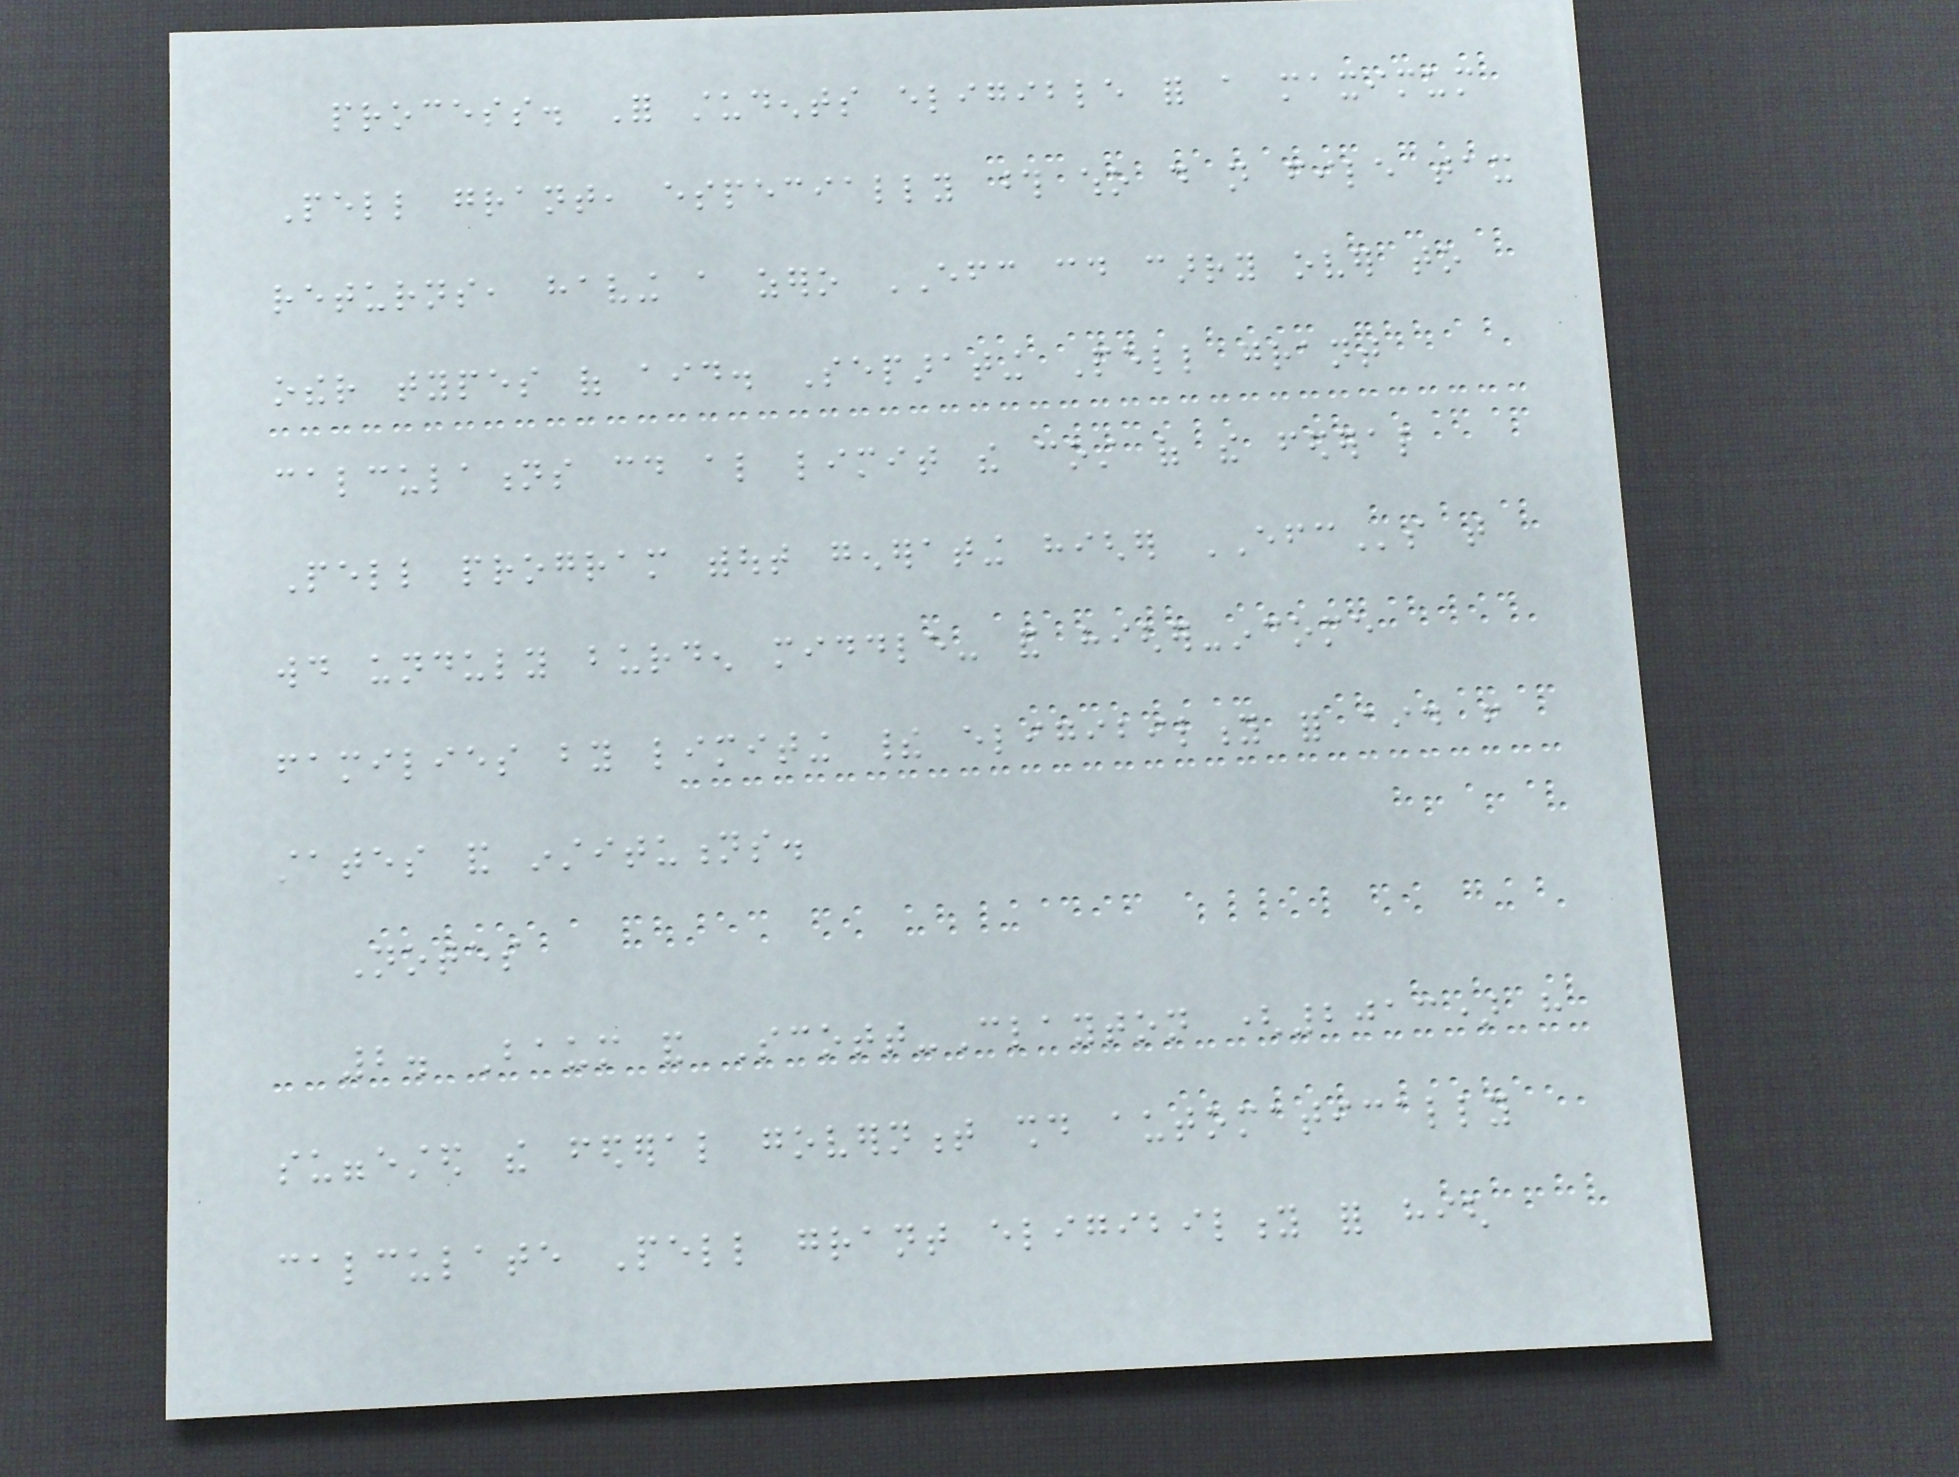process. For students eligible for a maximum
Pell grant, especially those who do not file tax
returns, having a zero EFC could carry over to
other types of aid. Separating Pell grant
calculations could also limit the cost of the federal
Pell program without generating higher EFCs that
would unduly burden middle- and higher-income
families by limiting their eligibility for aid from
states and institutions.
Notes
2. Baum and Scott-Clayton (2013) have
suggested the federal government should automatically
calculate Pell grant eligibility for high
